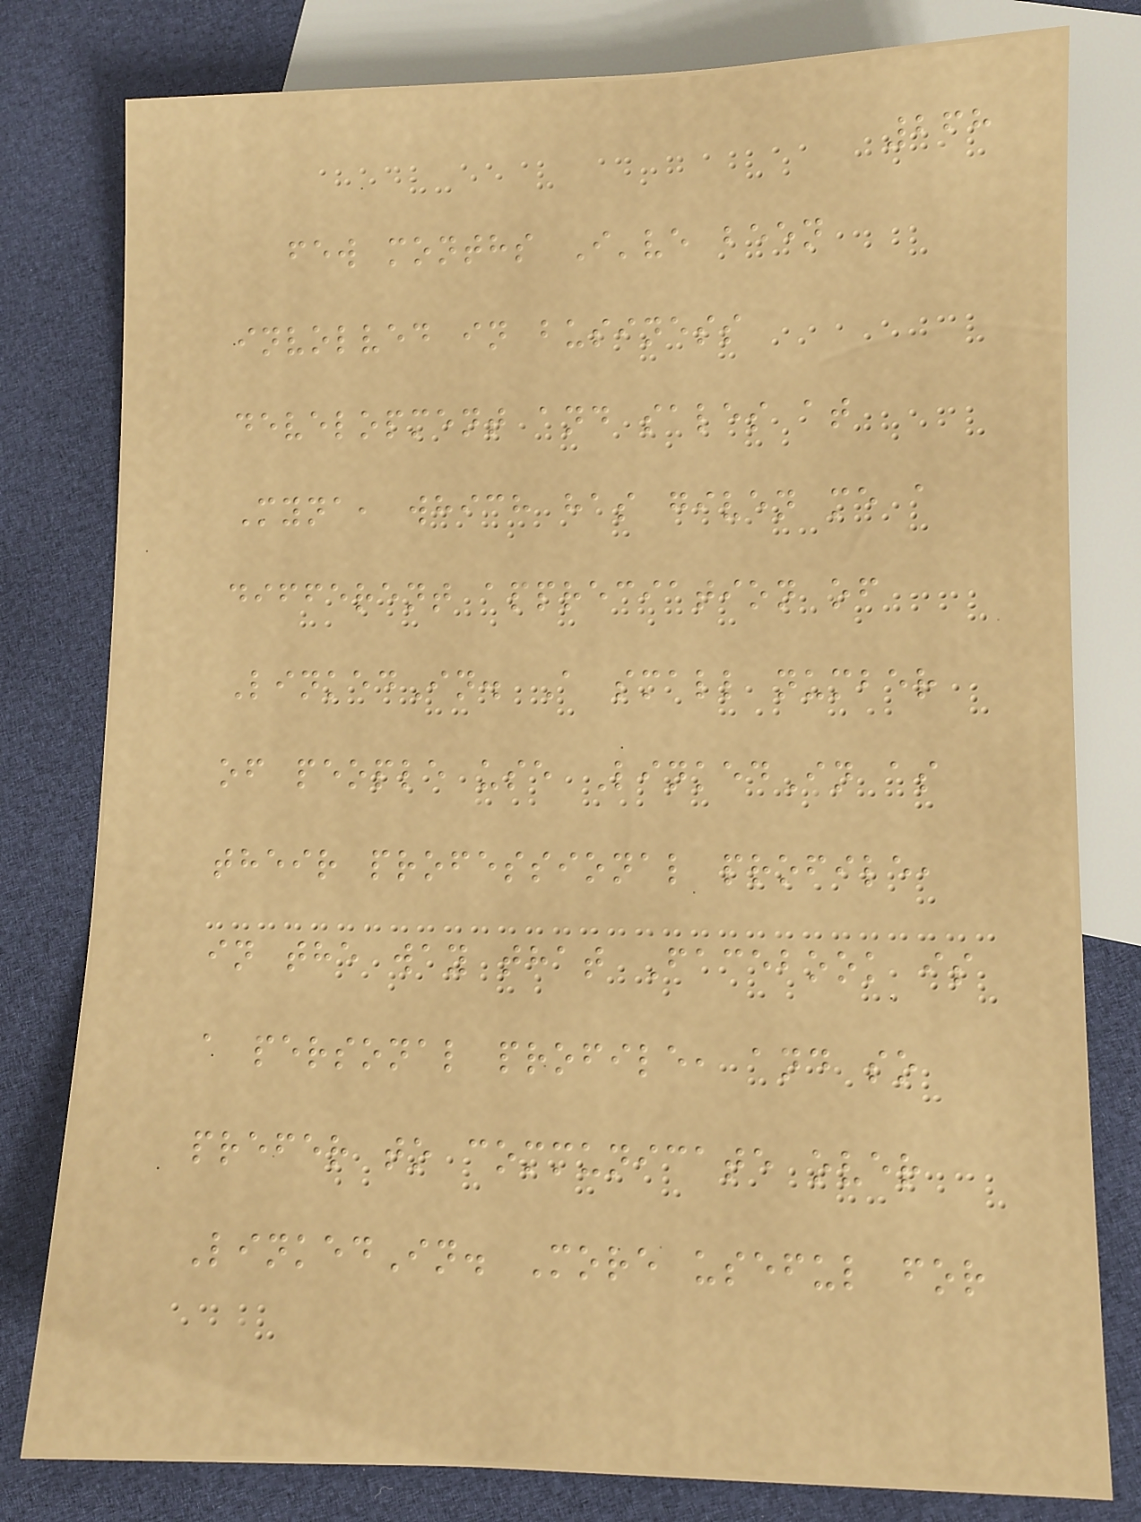268
few months I've been
involved in business
development and sales at
Myna, which has given me a
different appreciation of
LinkedIn. A small number
of people use LinkedIn as
their professional profile,
in the way that Facebook is
a personal profile, and so
prefer to communicate over
LinkedIn. More useful for
